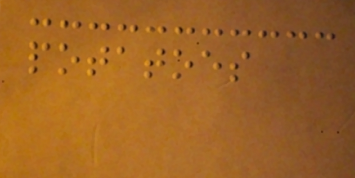potatoes
